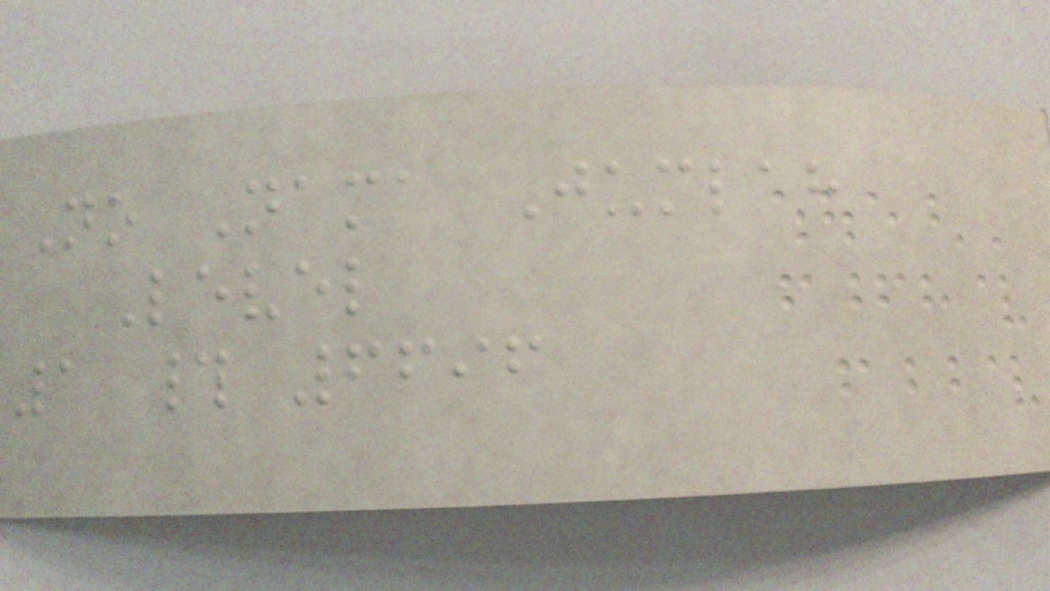No Nama Jumlah
Level
1 # 6696
